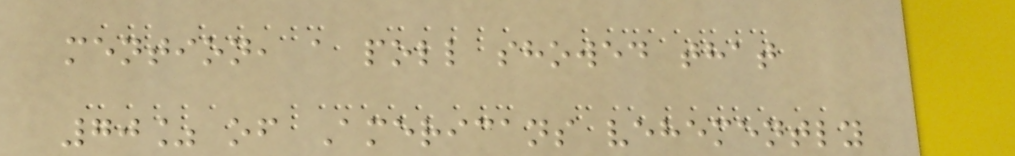mention, a poll showed that
70% of Americans vehemently
